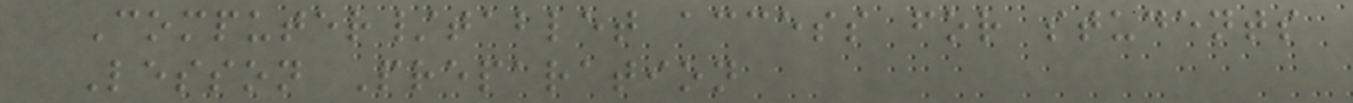Computer/tablet access for students
Lesson Preparation
